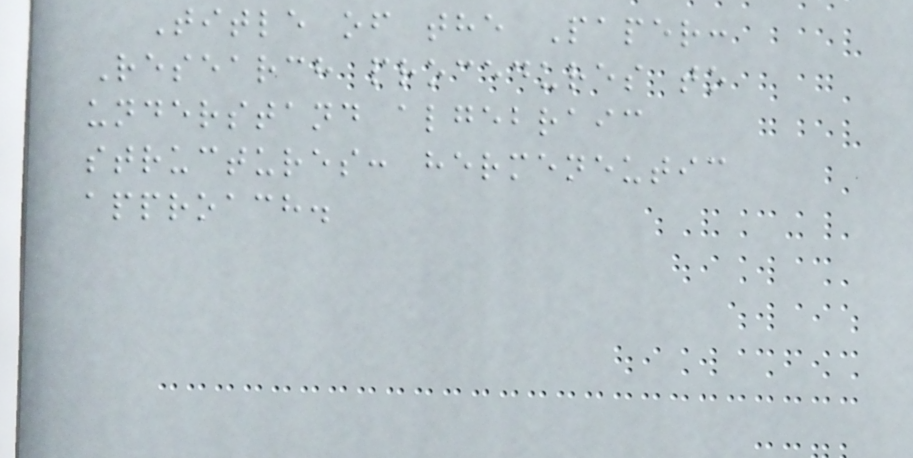Title of the Paper:
Research procedures to
understand algebraic
structures: hermeneutic
approach.
